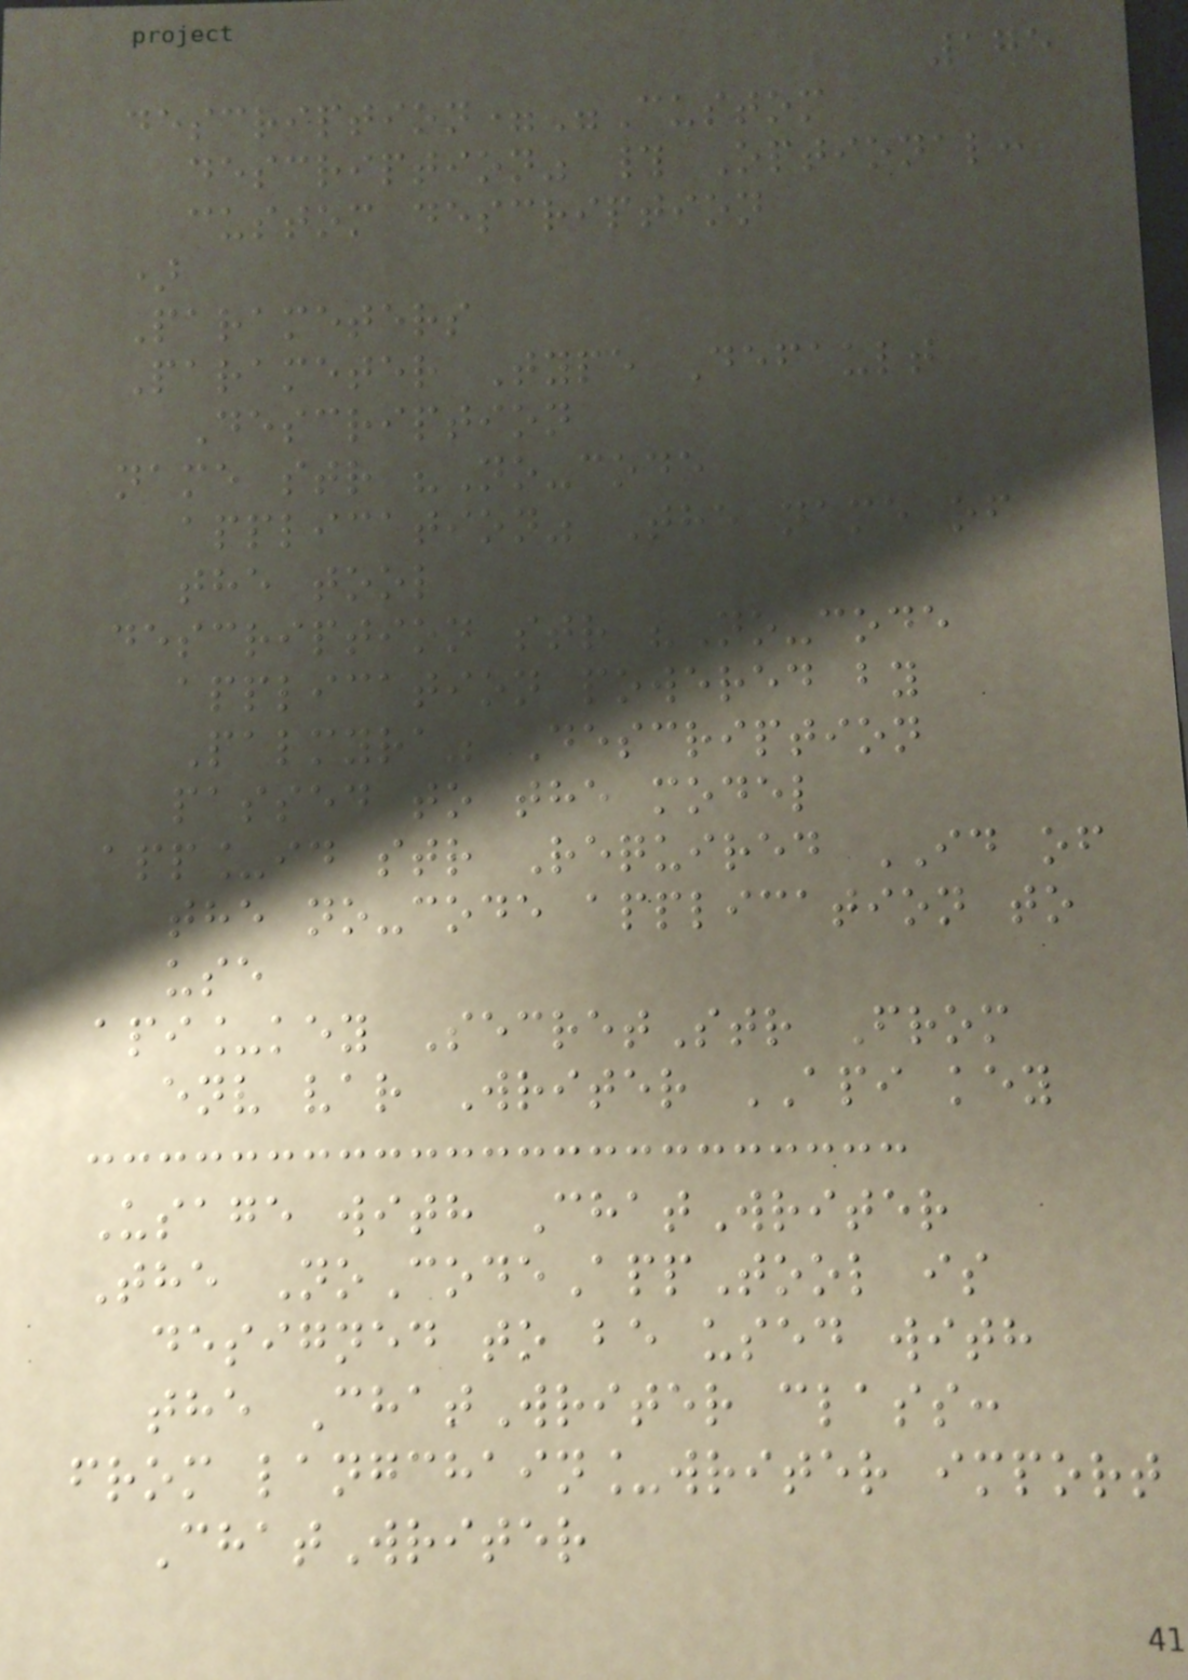175
description="Custom
description" # Optional:
custom description
)
Parameters
Parameter Type Default
Description
name str "No-code
application" The name of
the tool
description str "No-code
application powered by
Palmyra" Description
passed to the model
app_id str Required ID of
the no-code application to
use
api_key SecretStr From
env var Writer API key
Usage with ChatWriter
The NoCodeAppTool is
designed to be used with
the ChatWriter class:
from langchain_writer import
ChatWriter
